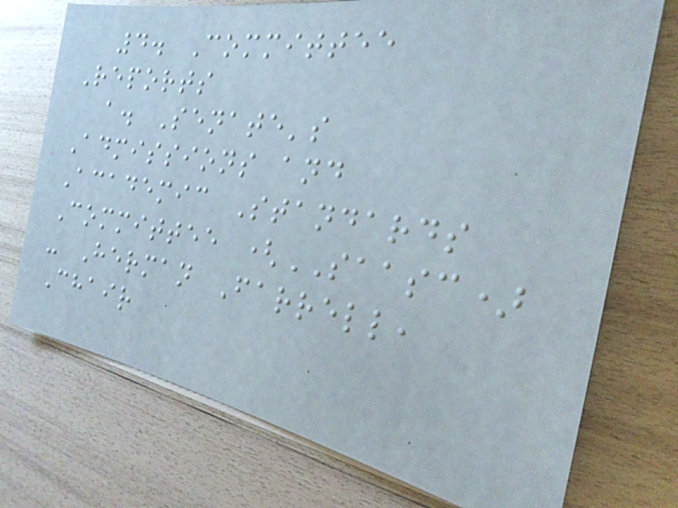4. Committee
Reports
a. Senate's
Admissions and
Academic Standards
Committee (SAASC)
- Herman Farrell,
Chair
